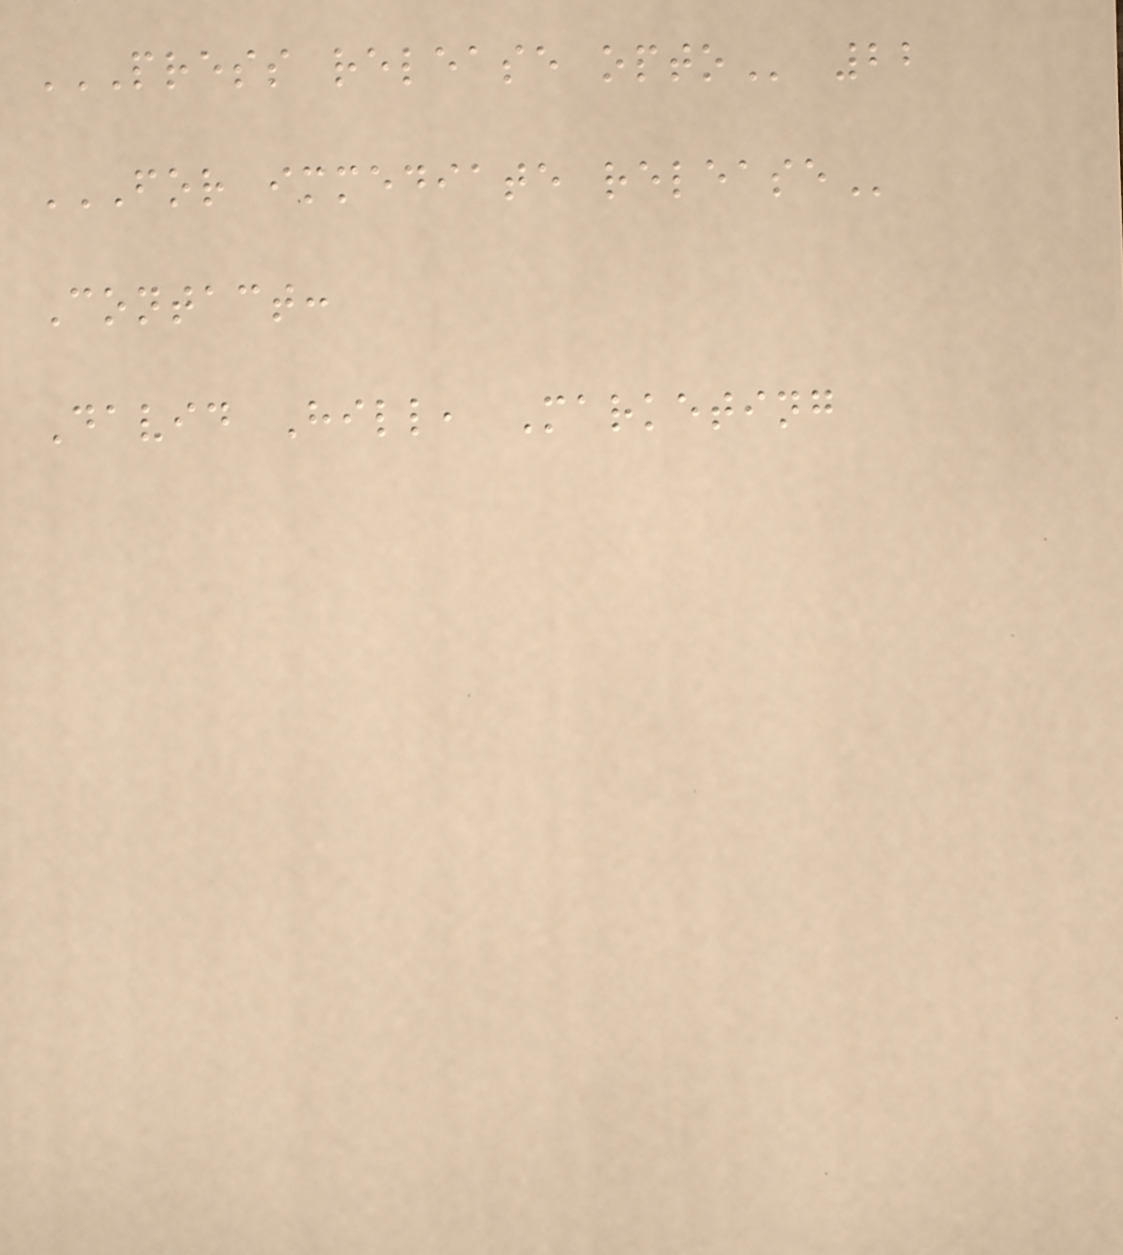PRESS RELEASE OPTO 22
FOR IMMEDIATE RELEASE
Contact:
David Hill, Marketing
